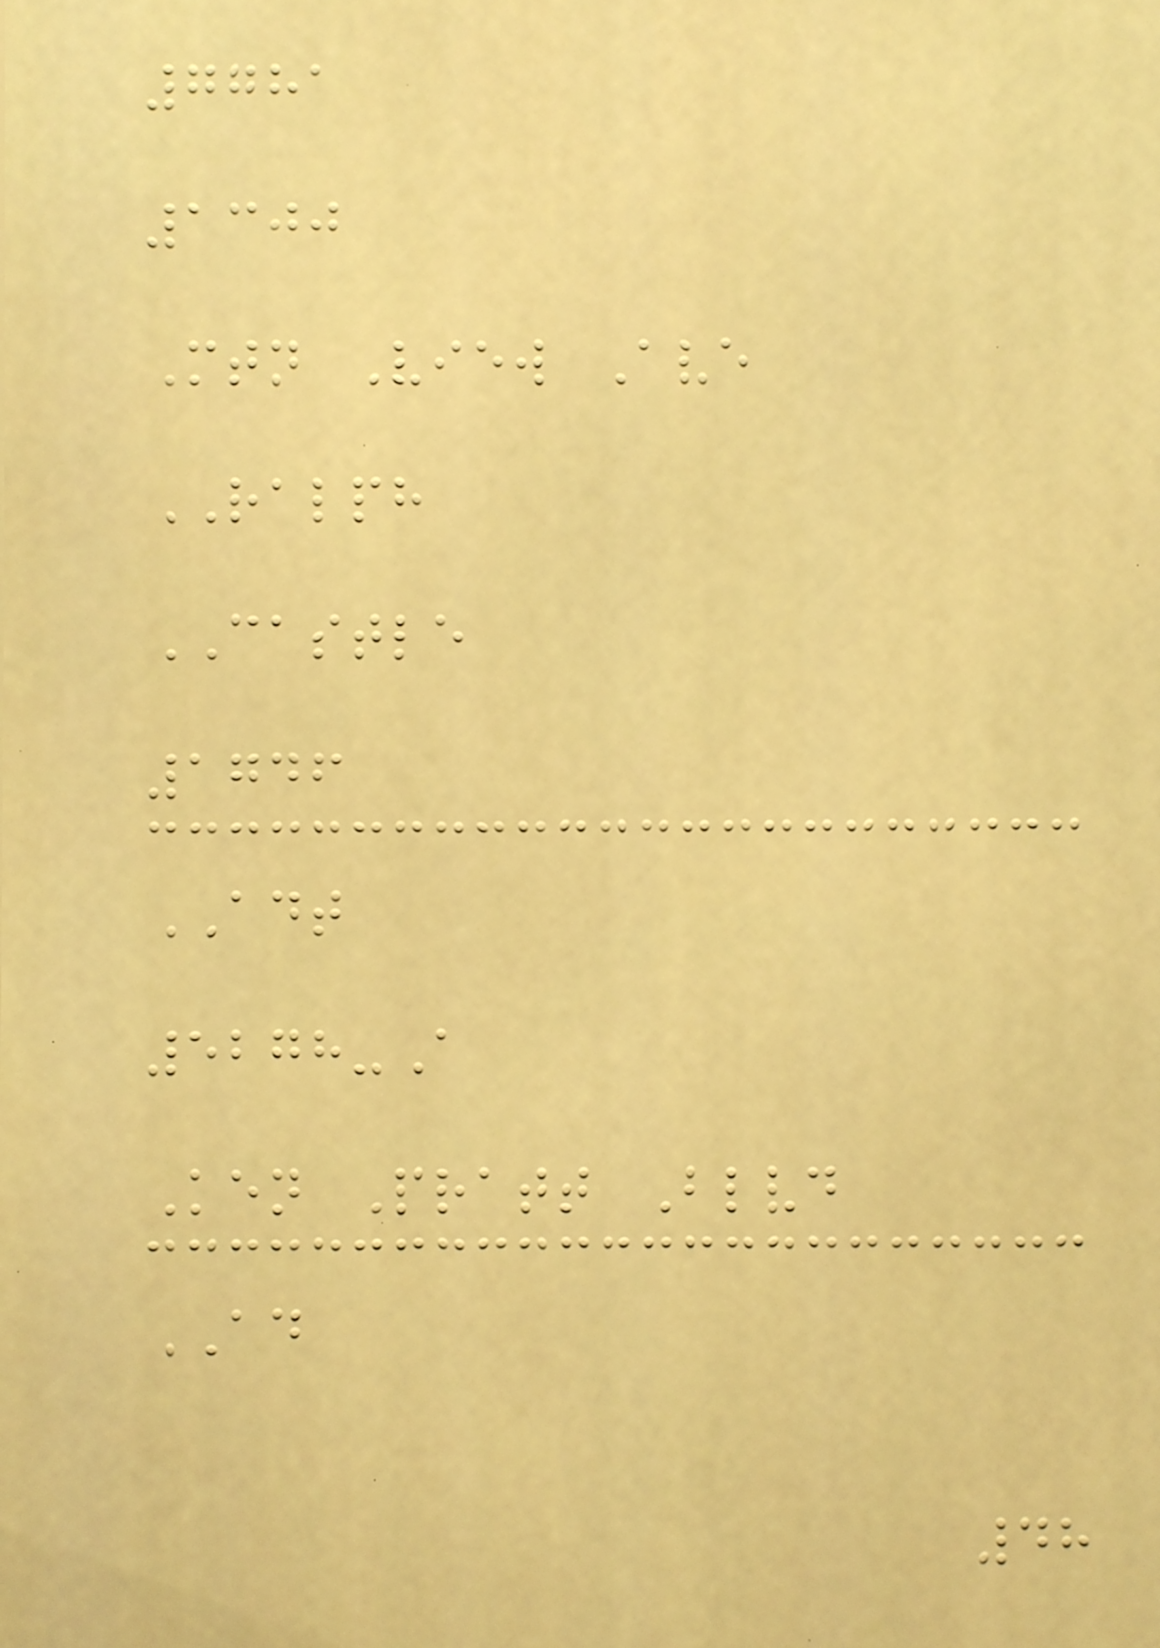7781
1300
Mtn View Ave
RALPH
CASTLE
1746
ADT
5278-A
Ken Pratt Blvd
AD
48
